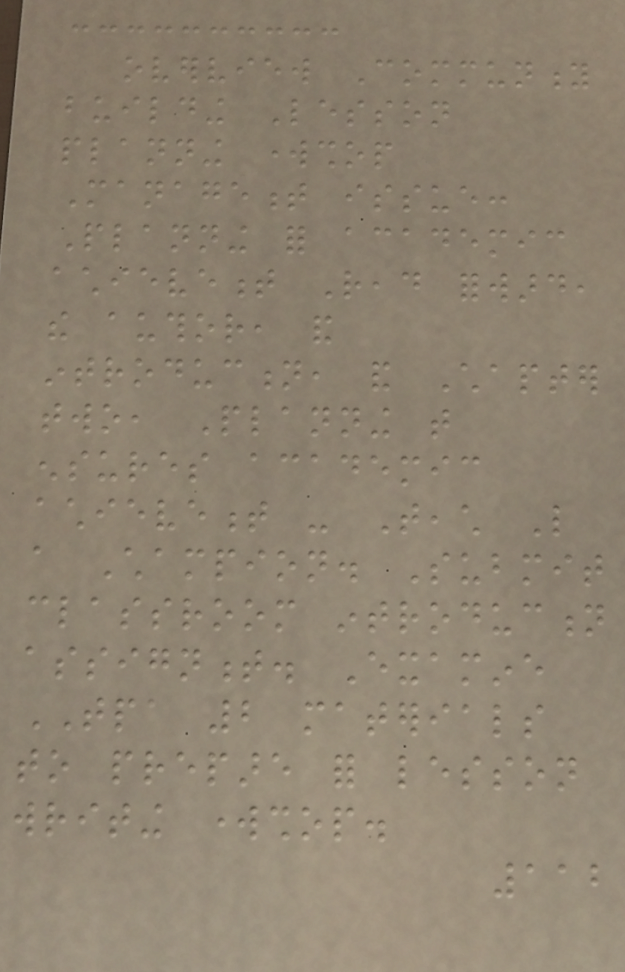overview Community
building Lesson
planning workshop
Management issue:
Planning for academic
achievement Read forward,
the author, and
introduction, and Chapter
two, Planning that
ensures academic
achievement - Teach Like
a Champion. Submit
classroom introduction
assignment. Examine
TPA 2 materials
to prepare for lesson
writing workshop.
112
